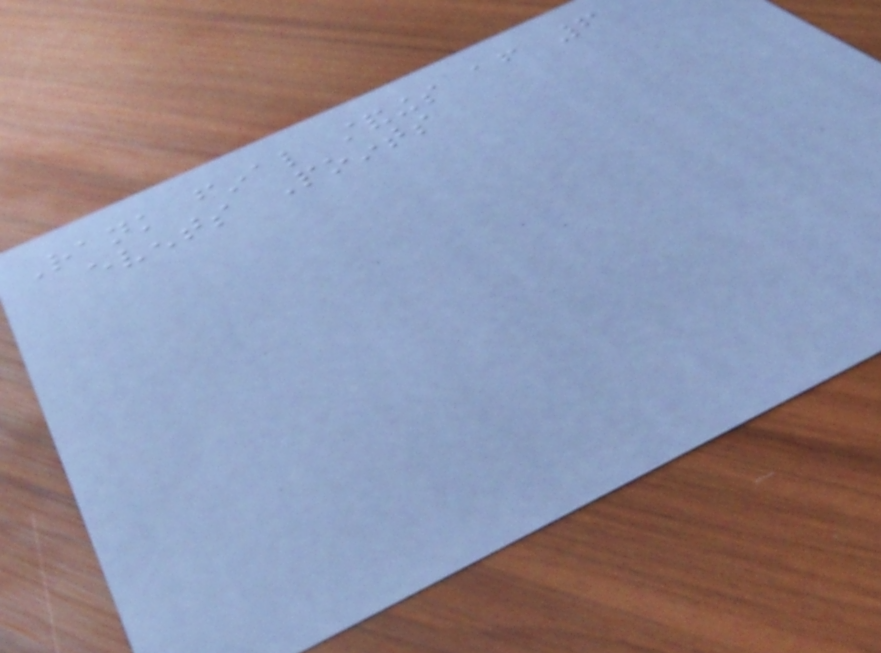Rank final standings after 6
events Points
